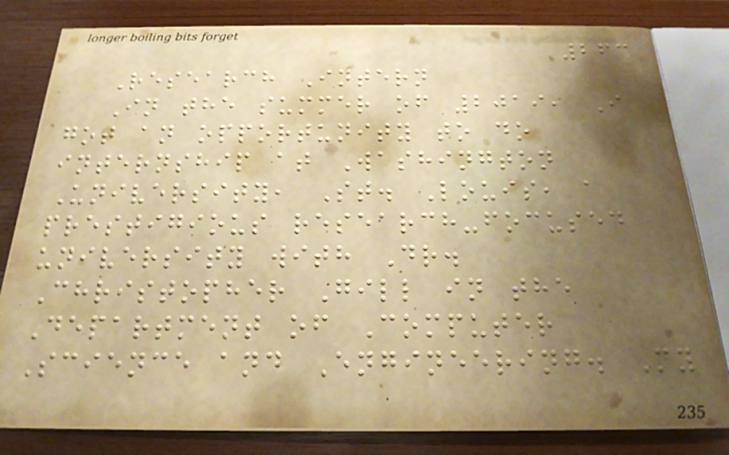263
Research Intern
In the summer of 2019, I
got an opportunity to do
internship at Washington
University, St. Louis, a
prestigious research-focused
university with Dr.
Christopher Gill in the
Department of Computer
Science and Engineering. My
